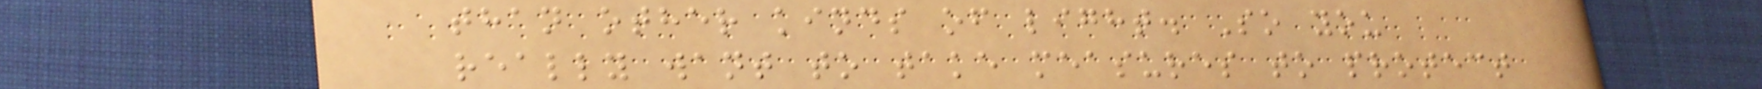than other kinds of light. So you
really want to take measures to protect
